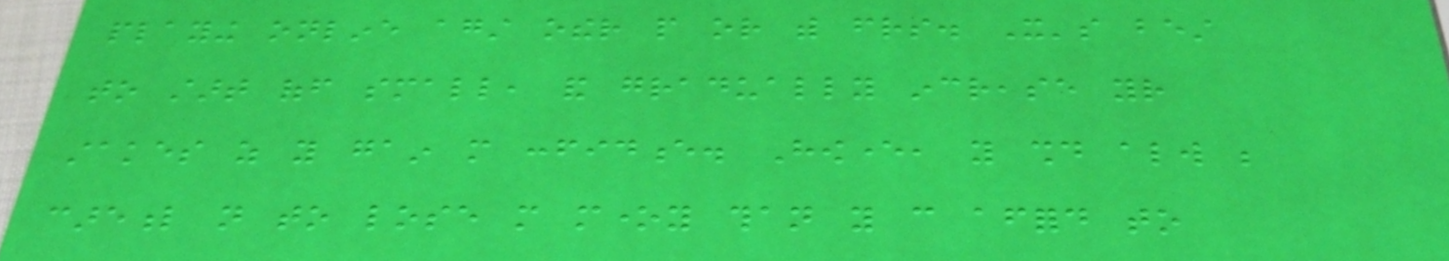playing online against other people or with friends. It's best
to start off small, and gradually increase your
stakes as you gain more confidence. However, you should always be
careful not to lose more money than you can afford to
